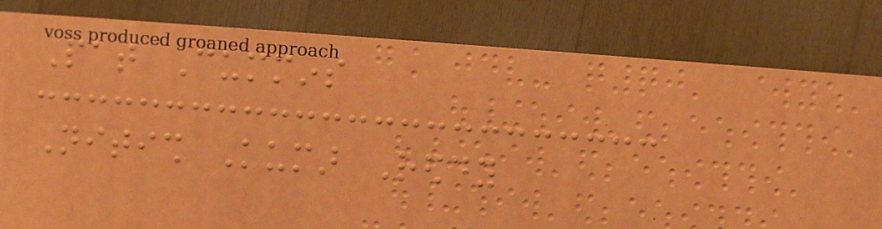Pat Cummins
Nitish Kumar Reddy
